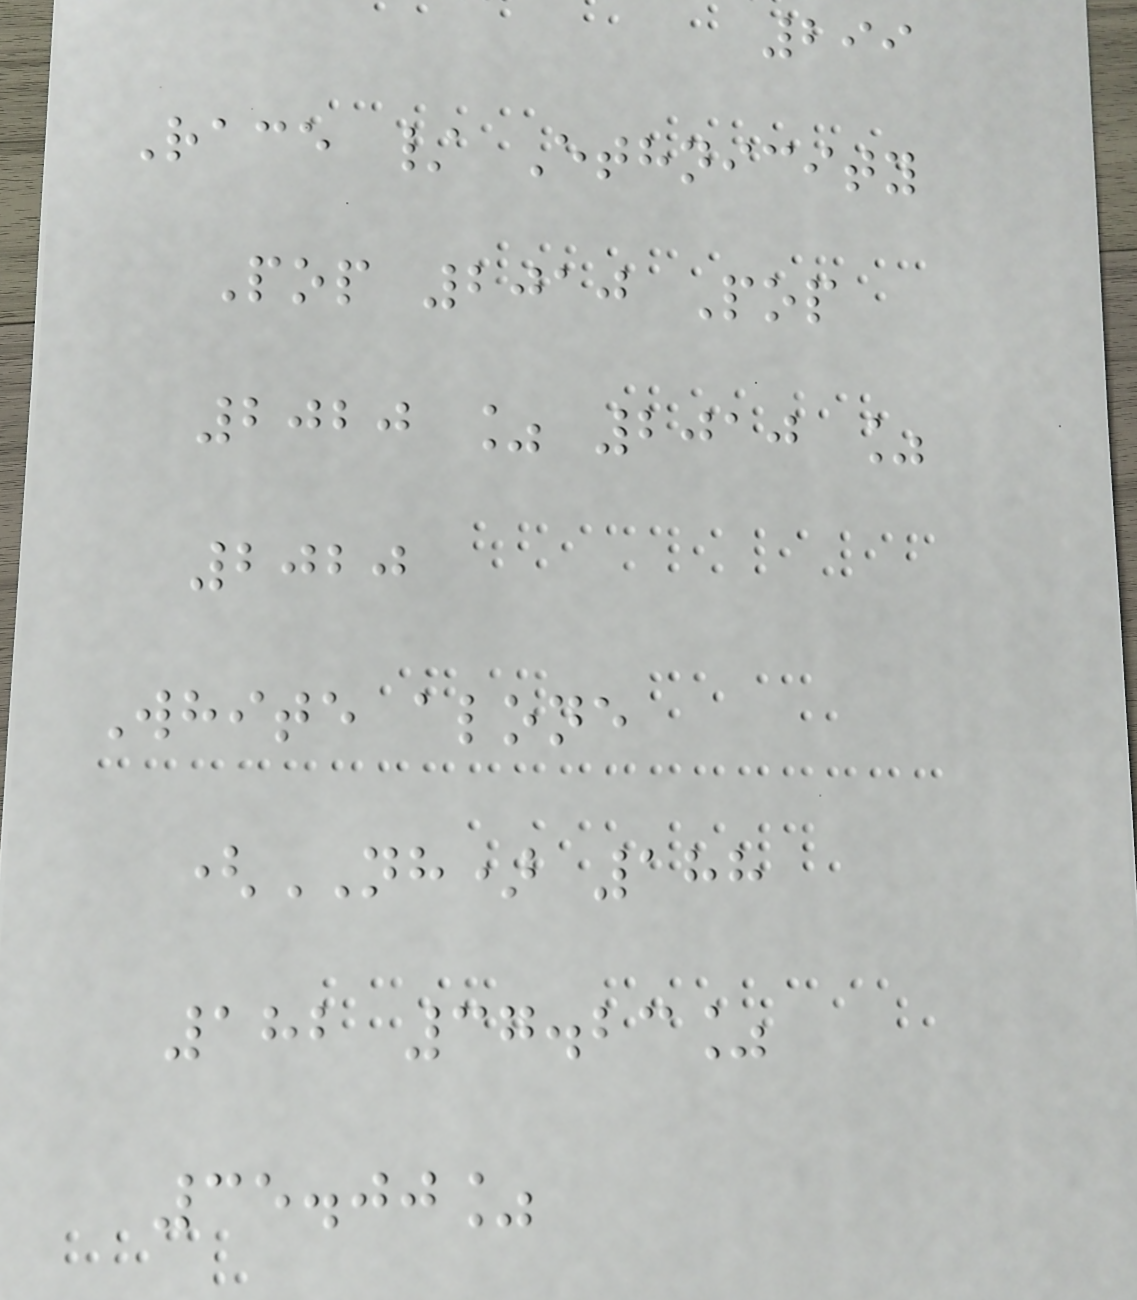299
Race / Ethnicity
Pop 2010 Pop
2020 % 2010 %
2020
White alone
(NH) 188
182 37.23%
35.00%
